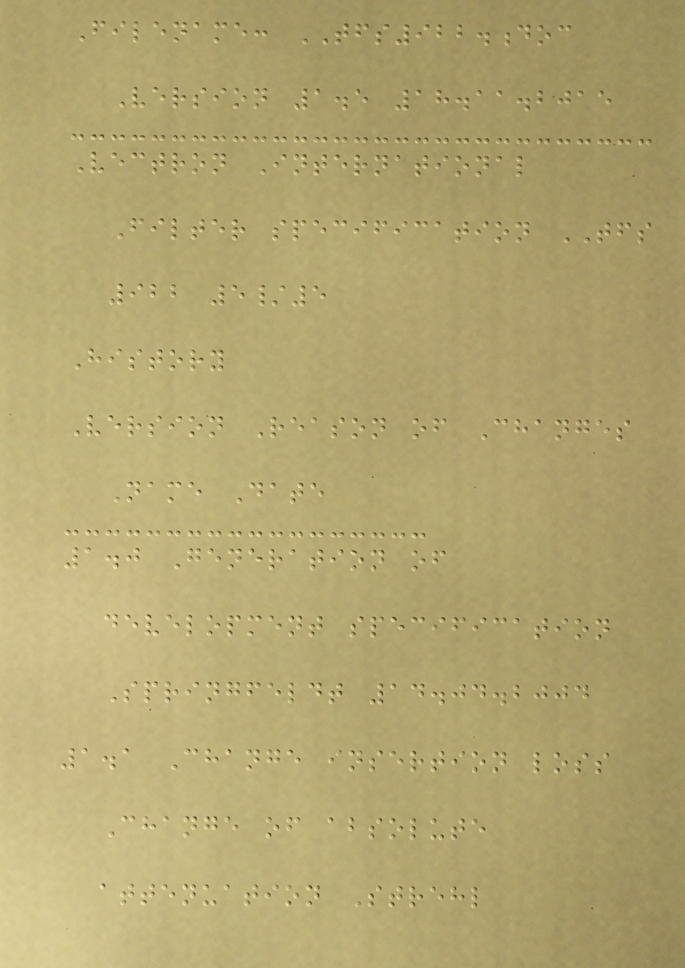Filename: TFS922.doc
Version 1.5 18.11.2015
Vectron International
Filter specification TFS
922 5/5
History
Version Reason of Changes
Name Date
1.0 Generation of
development specification
Springfeldt 14.04.2004
1.1 Change insertion loss
Change of absolute
attenuation Strehl
